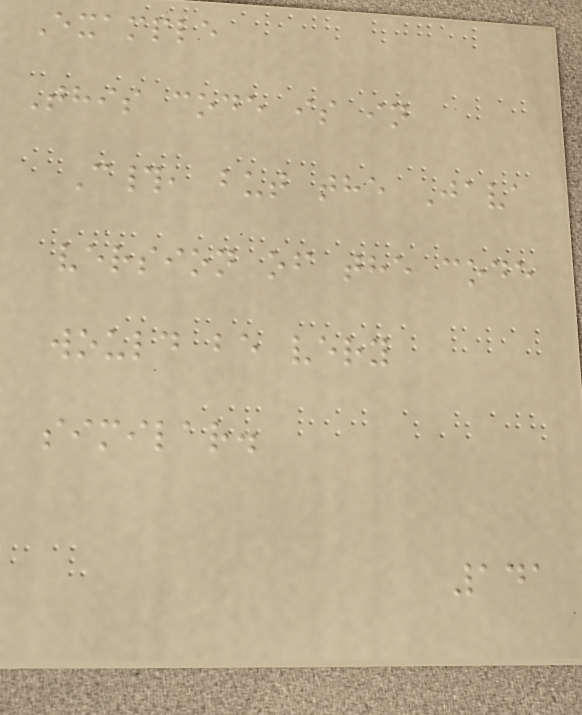Example
This code is in
C#, but the Java
version of the code
would be very
similar.
141
